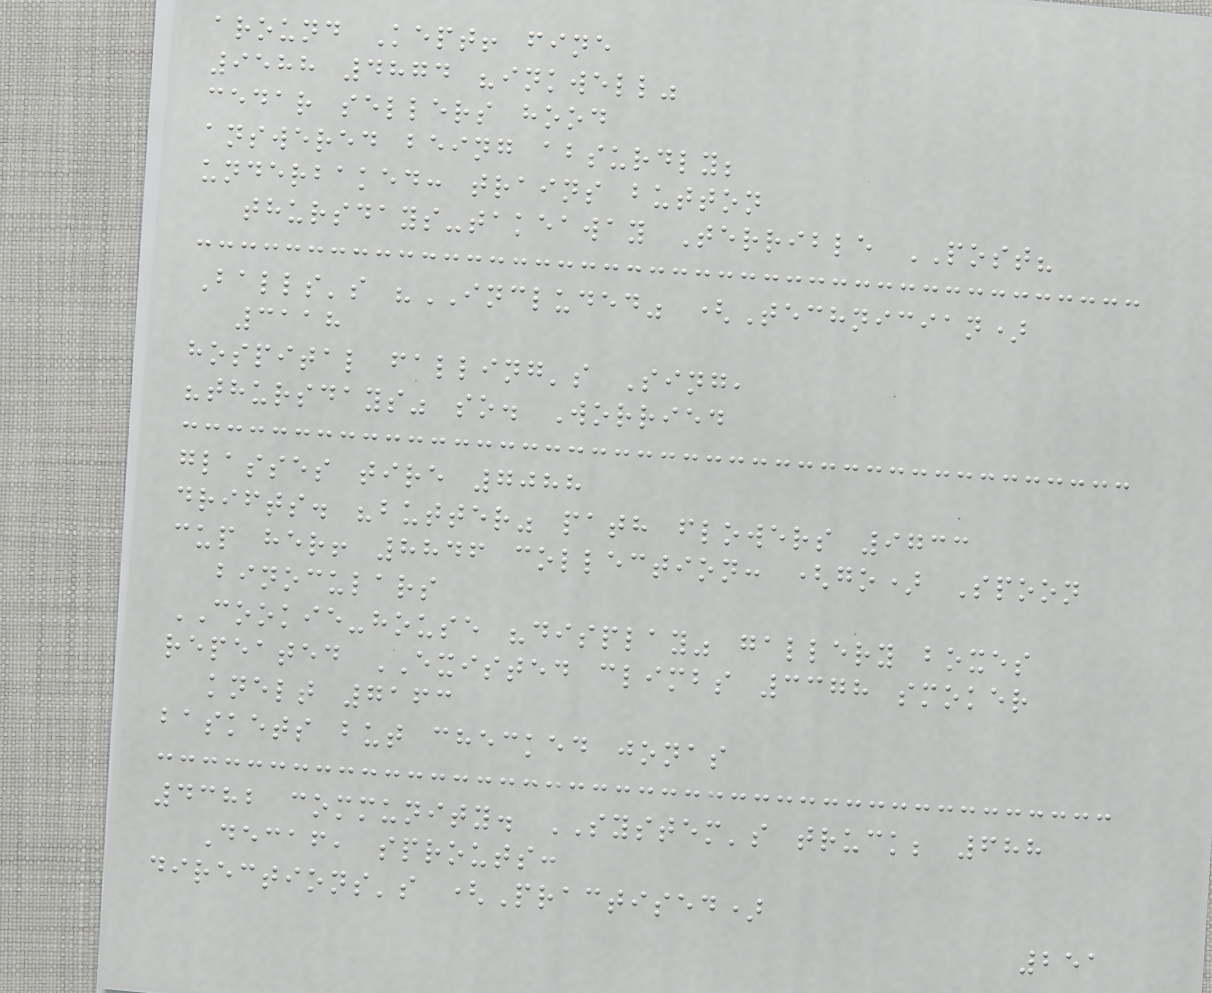around Kept! fine
9588 4874 "inkwell"
cedar sellers hood
answered being absurdly;
underbaked: trains button
thursdays-takeaway Terrible POST?
Balls's "INCLUDED" (Technician)
3118
hospital falling's Sing,
"thursdays" so. Worried
glasses tire 7088
drifts. "butter" path flowers 9733
cup her! 8846 collection: (go) Spoon
binoculars
COOKIE-house "display" gallery boxes
repeated EXISTED climbs 3378 smoker
knelt 7163
baskets but checked jonas
4382 community. SYSTEM's truck; 688
Decaf, sprouts:
directions's (Practised)
251
